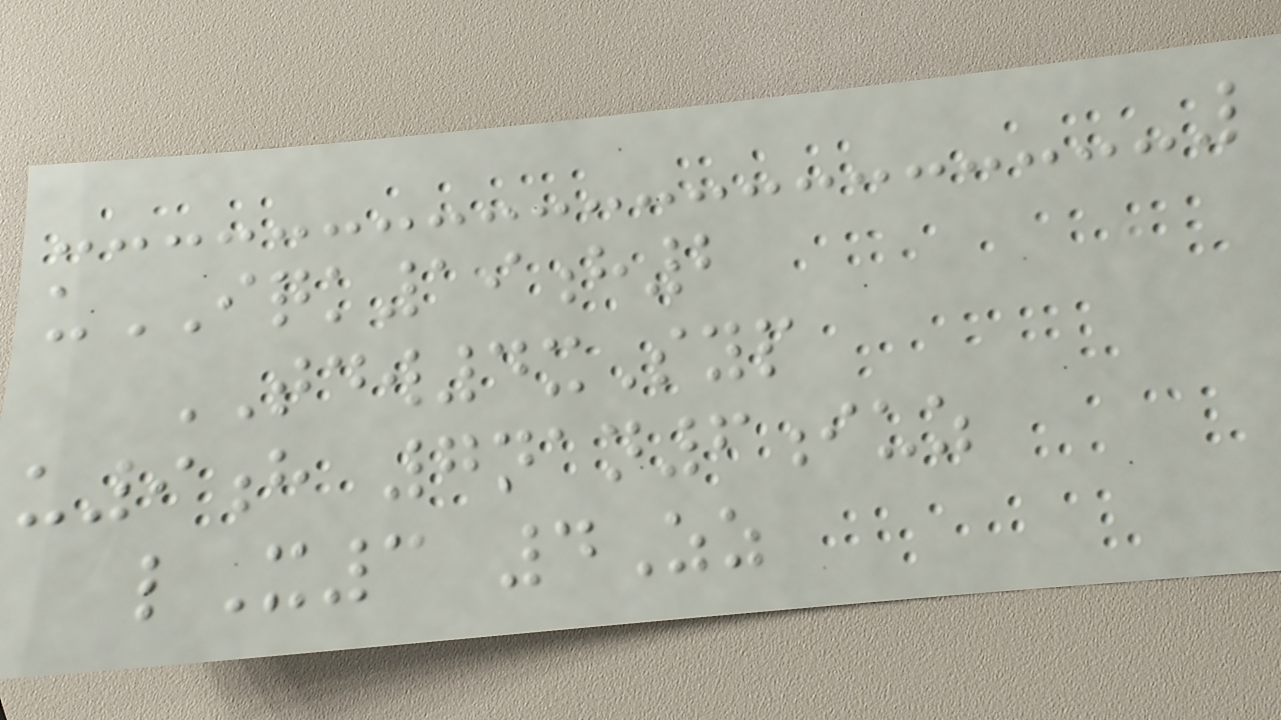uIQK19h2
TDW4xSyp
u9h 7nan6iuz
lX3 4Zz
